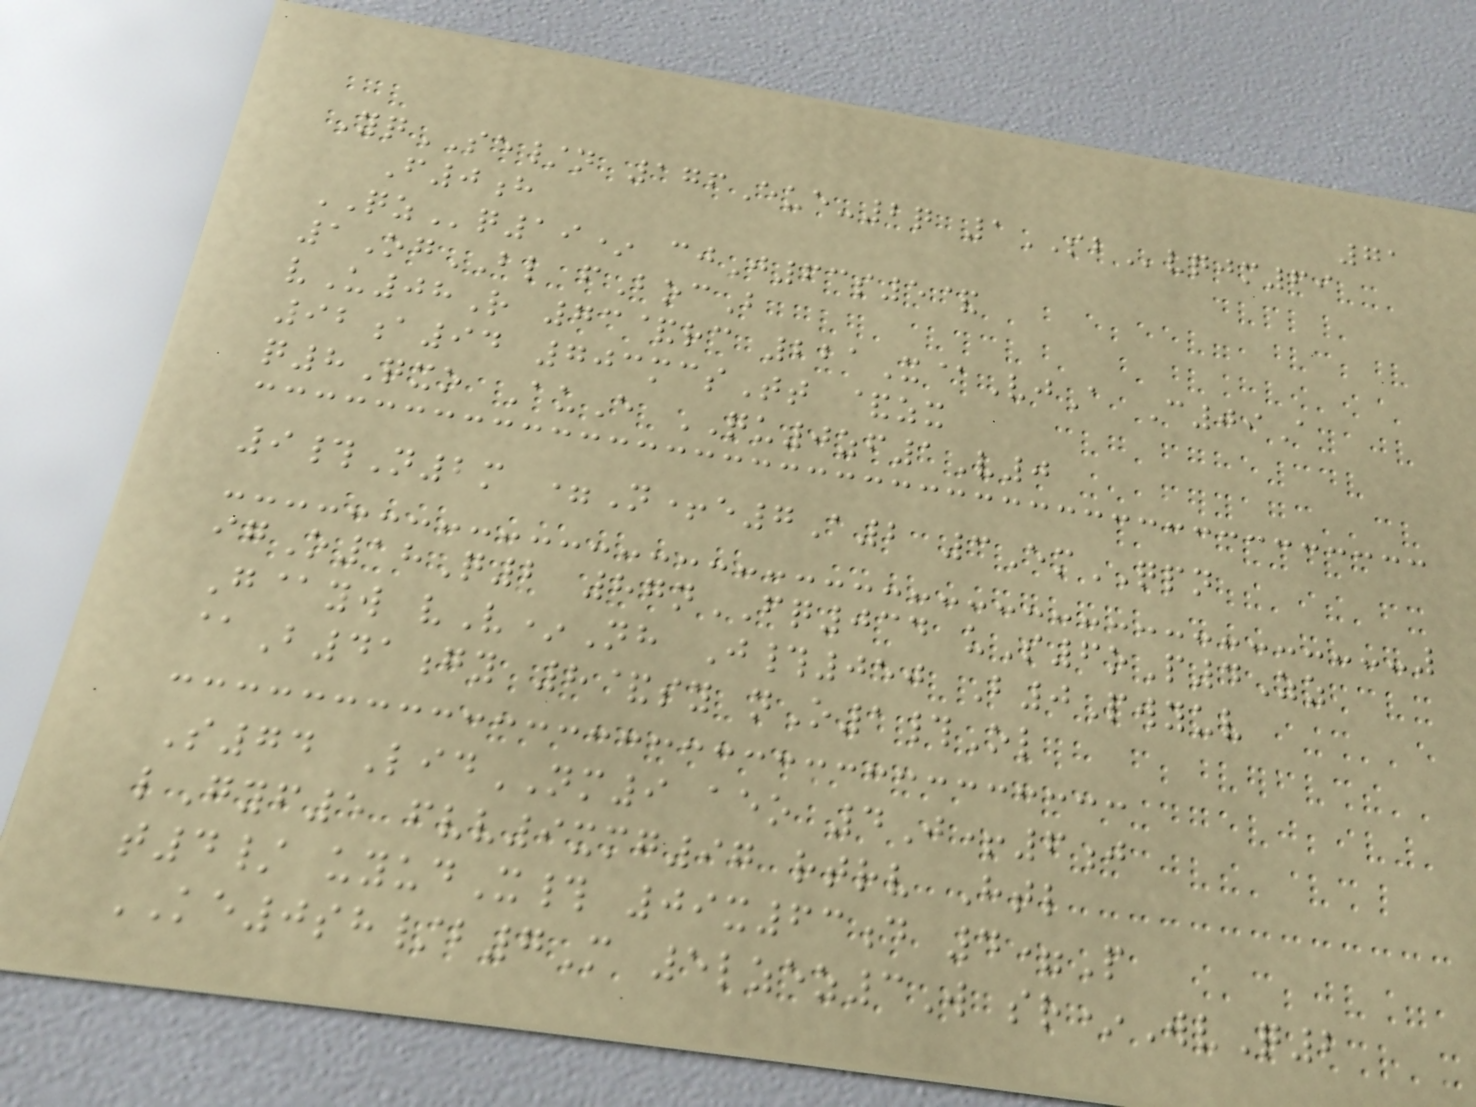71
YqSE/n 176Eue-2q 1SBvqjm69
F0h
QZq19* cjJ63s5&
1OgBL fBocB
vU08R 73&rc 221X@VjA C09A
92a94 703mcsTt &zx
q8Qxo AuE QU0zf1V0
9#N2m =N+e7A2 3EmQPN
igO18Q2 87nFQ034 uS6oP4Zz
G@yw vV*Nh J#050 B0Pwyuv
@B41gy 8&sy nO1#Ol
S74 LidNM9 aeo 4J+6j
lGyf5 fvv9xmg97 rtrv Htl
t4/ uyudX# 09x63d 4=P
KE0sh/b7M 5lzez3W sr*WvQ2
